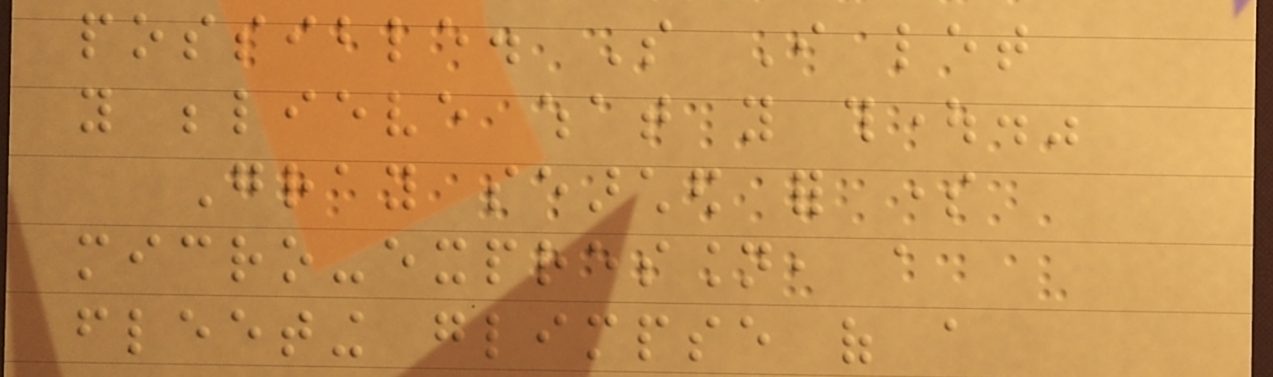possible. So I let
you believe what you thought."
Gray searched for some
micro-expression, a
fleeting glimpse of a
